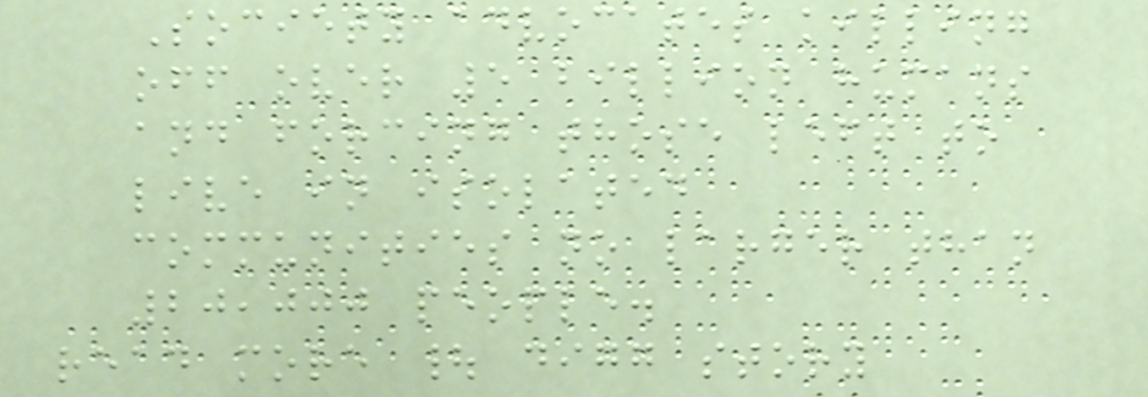Society advocates killing
off over 5 billion humans
and forcing those left to
live in isolated
communities no larger than
20,000 people.
read more | digg story
